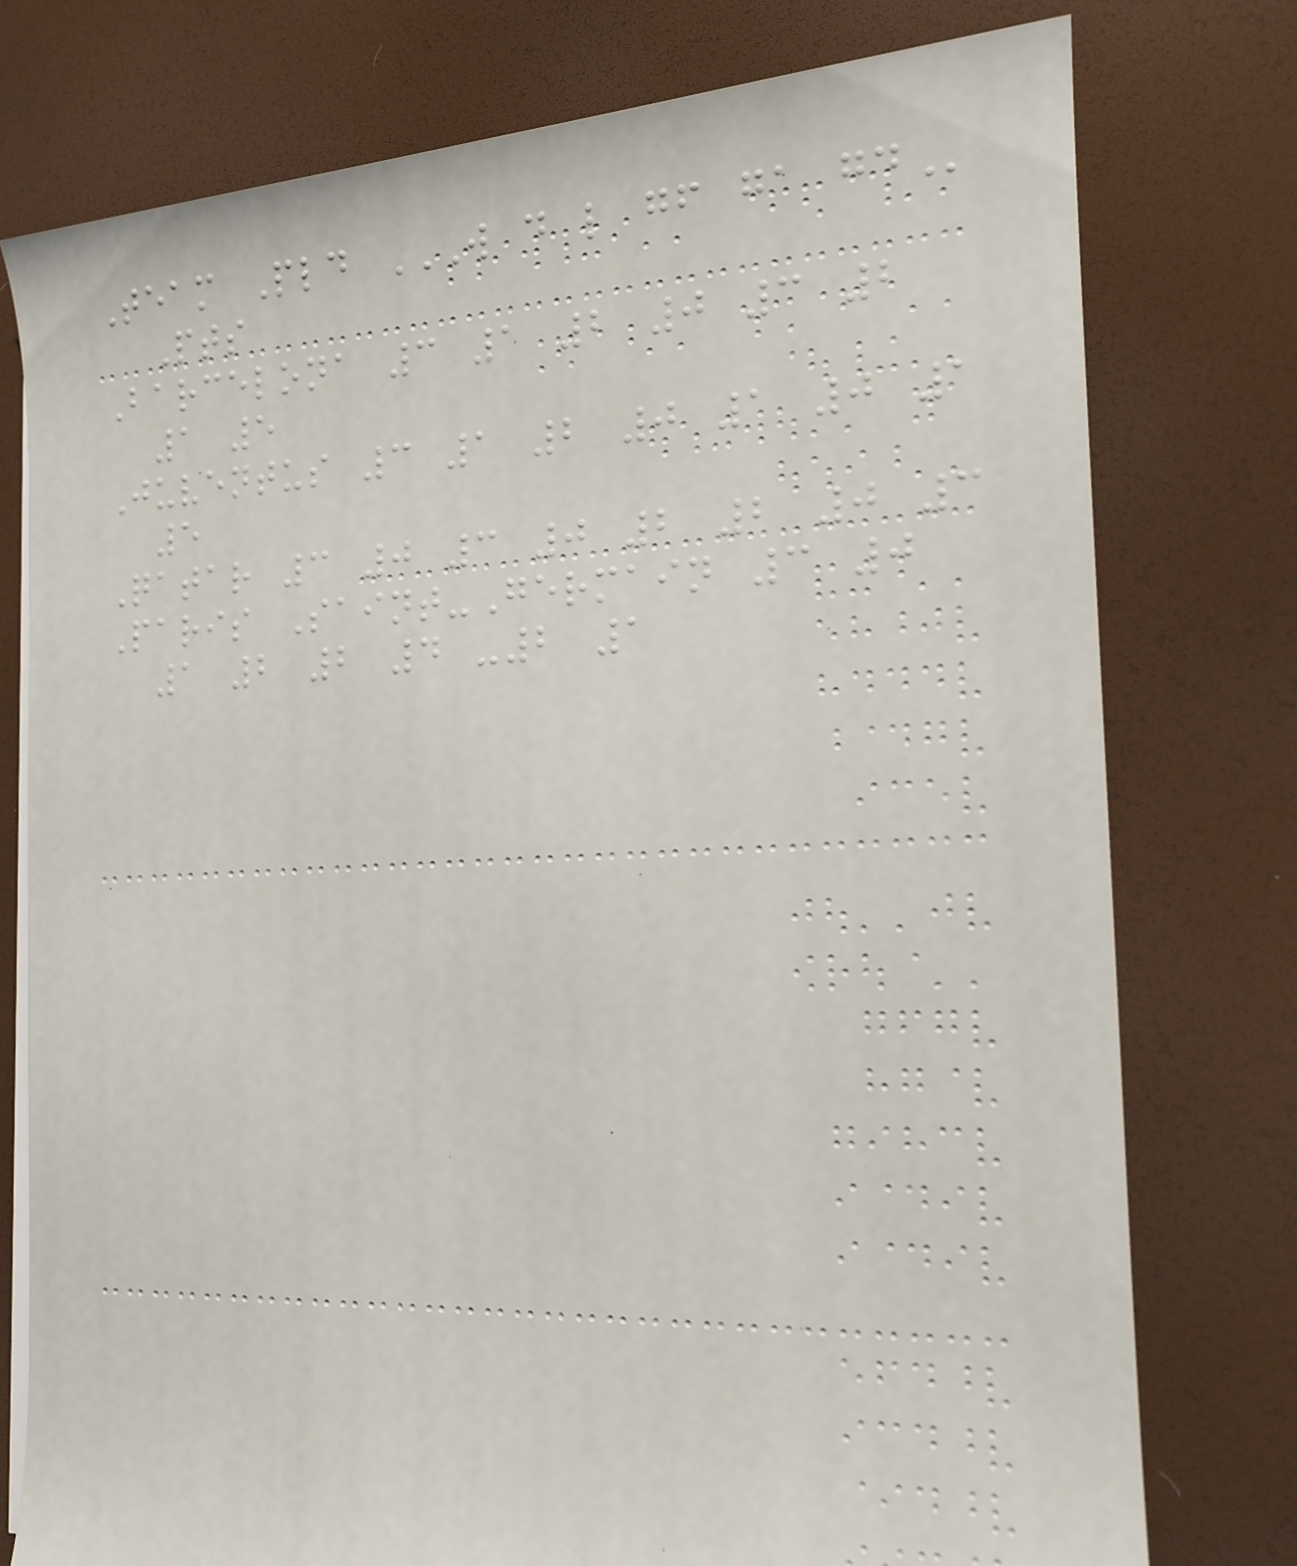Team Pld W D L GF GA GD
Pts
Barcelona 3 1 2 0 3 2
1 5
Juventus 3 1 2 0 1 0 1
5
Qatar 3 0 3 0 2 2 0 3
Paris Saint-Germain 3 0
1 2 2 4 -2 1
